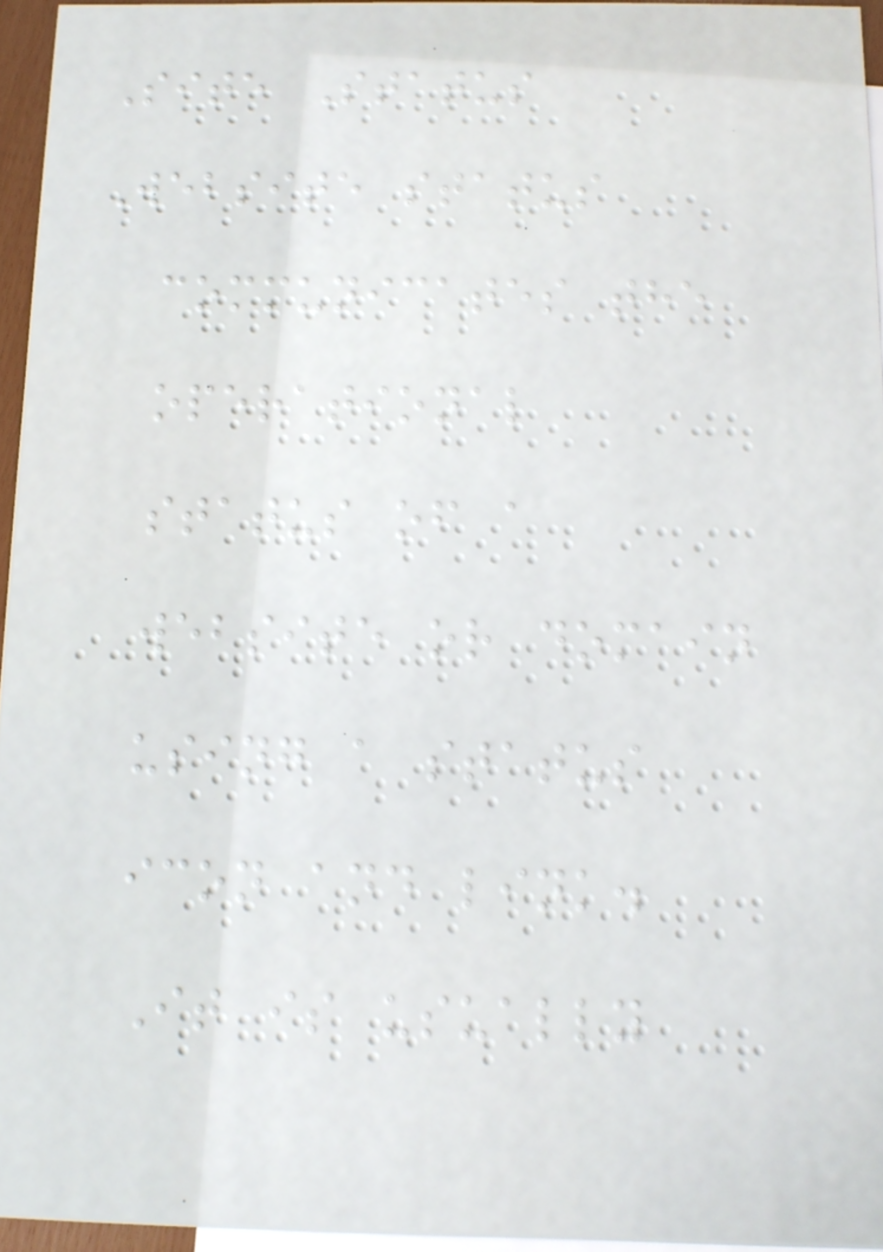Site Status
Website status
communicates the
operational
status of a
website or domain
using a status
icon and link.
It is usually
